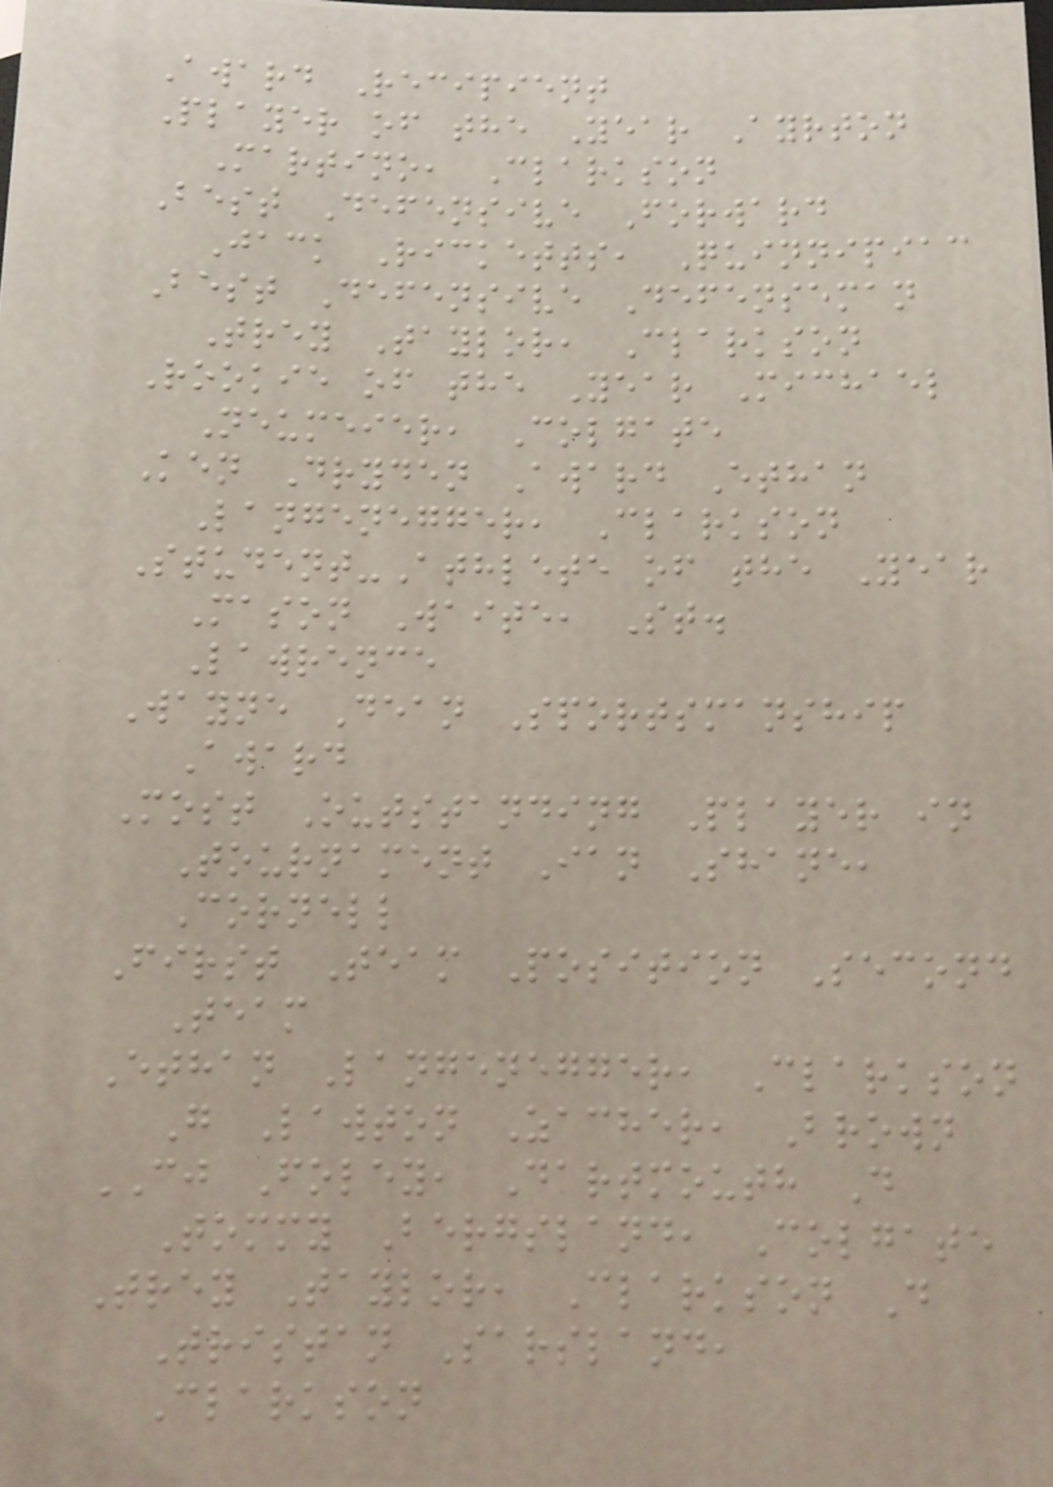Award Recipient
Player of the Year Ayrton
Martino, Clarkson
Best Defensive Forward
Jack Ricketts, Quinnipiac
Best Defensive Defenseman
Trey Taylor, Clarkson
Rookie of the Year Michael
Neumeier, Colgate
Ken Dryden Award Ethan
Langenegger, Clarkson
Student-Athlete of the Year
Mason Waite, St.
Lawrence
Wayne Dean Sportsmanship
Award
Most Outstanding Player in
Tournament Ian Shane,
Cornell
First Team Position Second
Team
Ethan Langenegger, Clarkson
G Lawton Zacher, Brown
CJ Foley, Dartmouth D
Tommy Bergsland, Colgate
Trey Taylor, Clarkson D
Tristan Sarsland,
Clarkson
